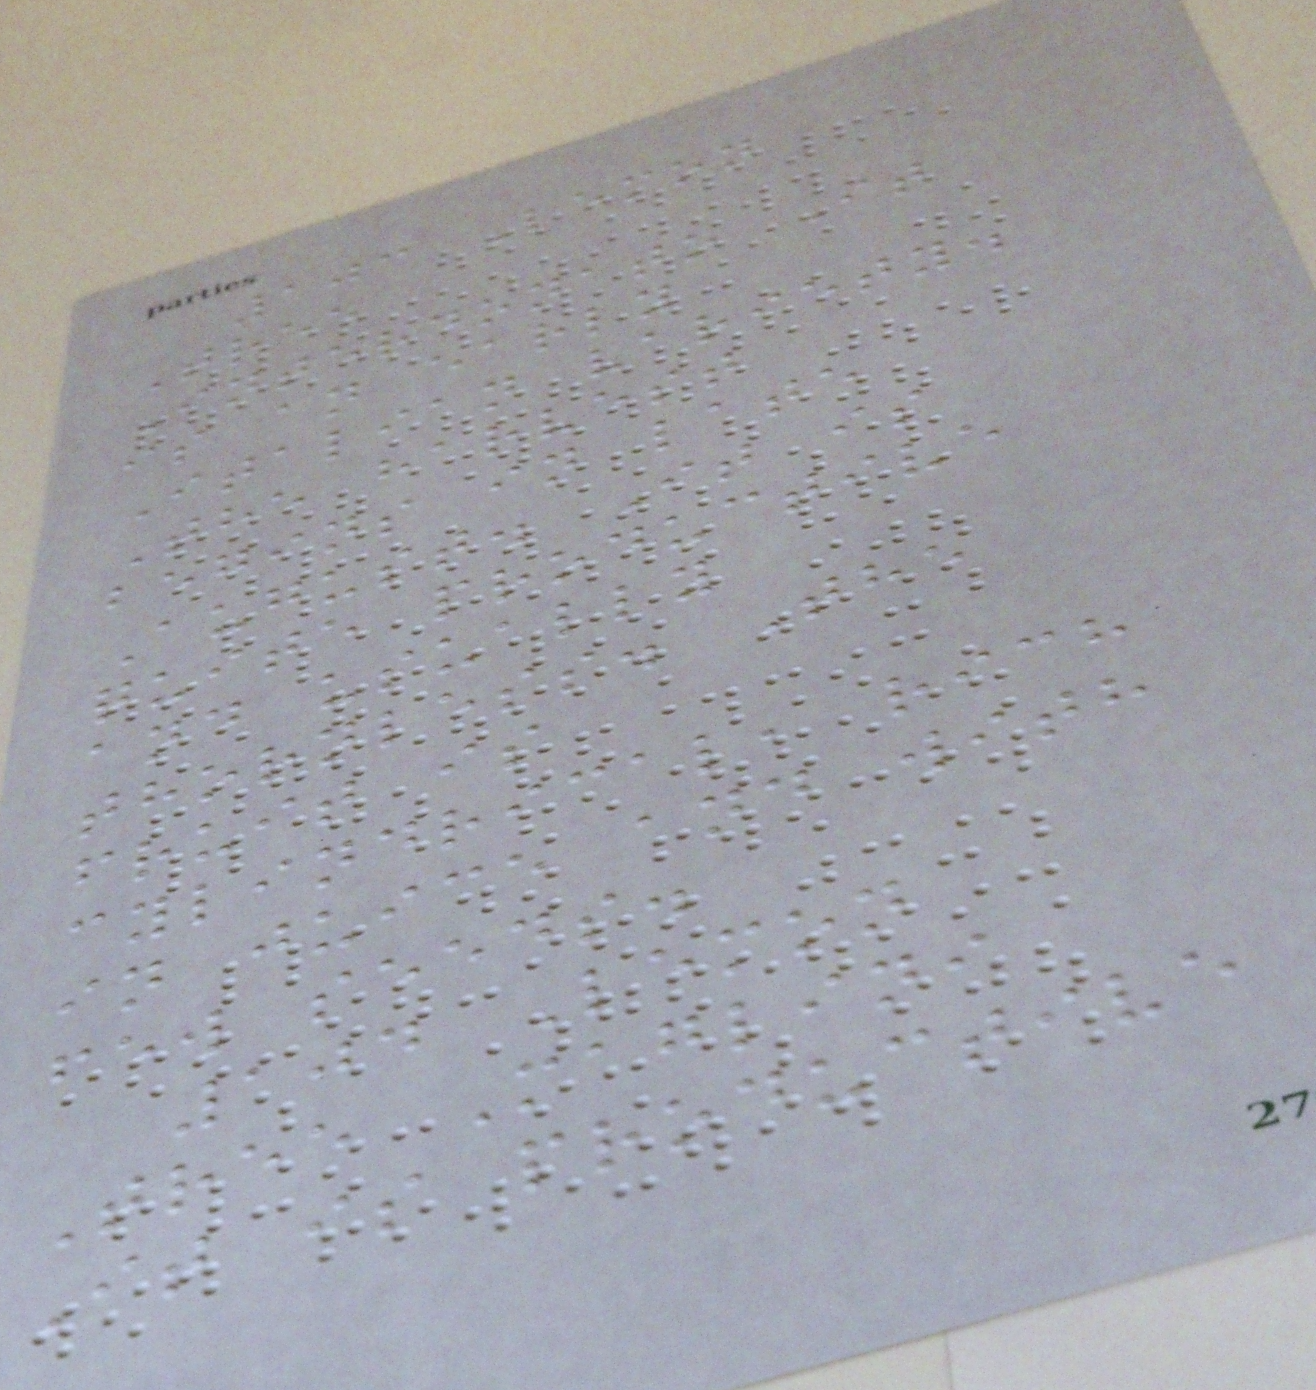103 Lemon
Tree
Interdonato It
is an early
Italian variety.
The harvest
begins in late
August. It is
quite productive
and usually
thornless. The
fruit is
cylindrical, rich
in juice and with
few seeds.
104 Lemon
Tree Maglini
It is productive
